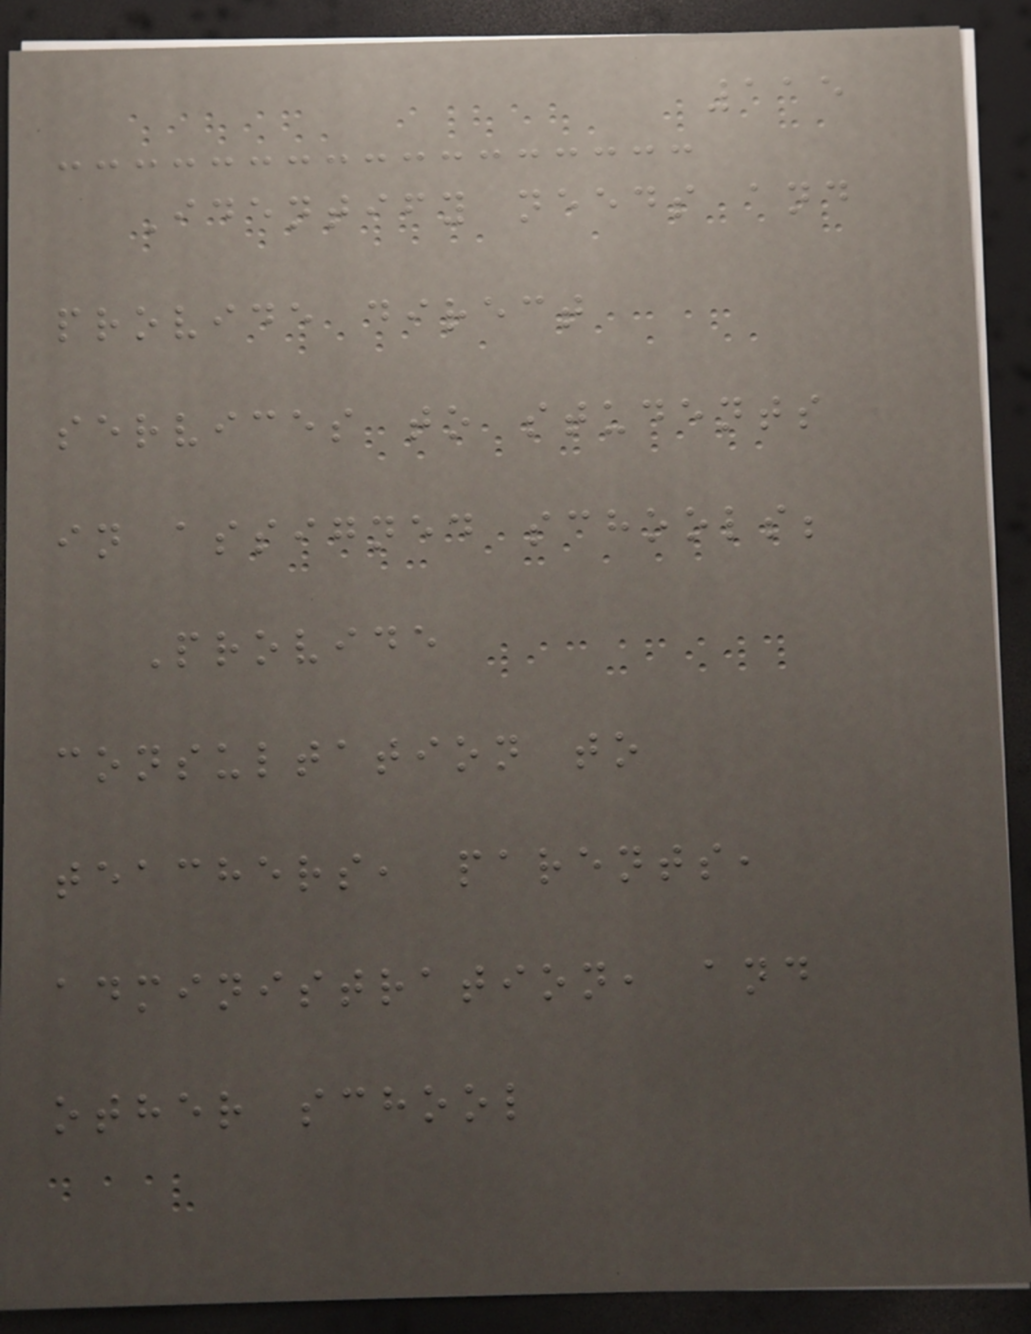115
Identify needs and
provide direct
services to students
in assigned schools;
Provide
consultation to
teachers, parents,
administration, and
other school
